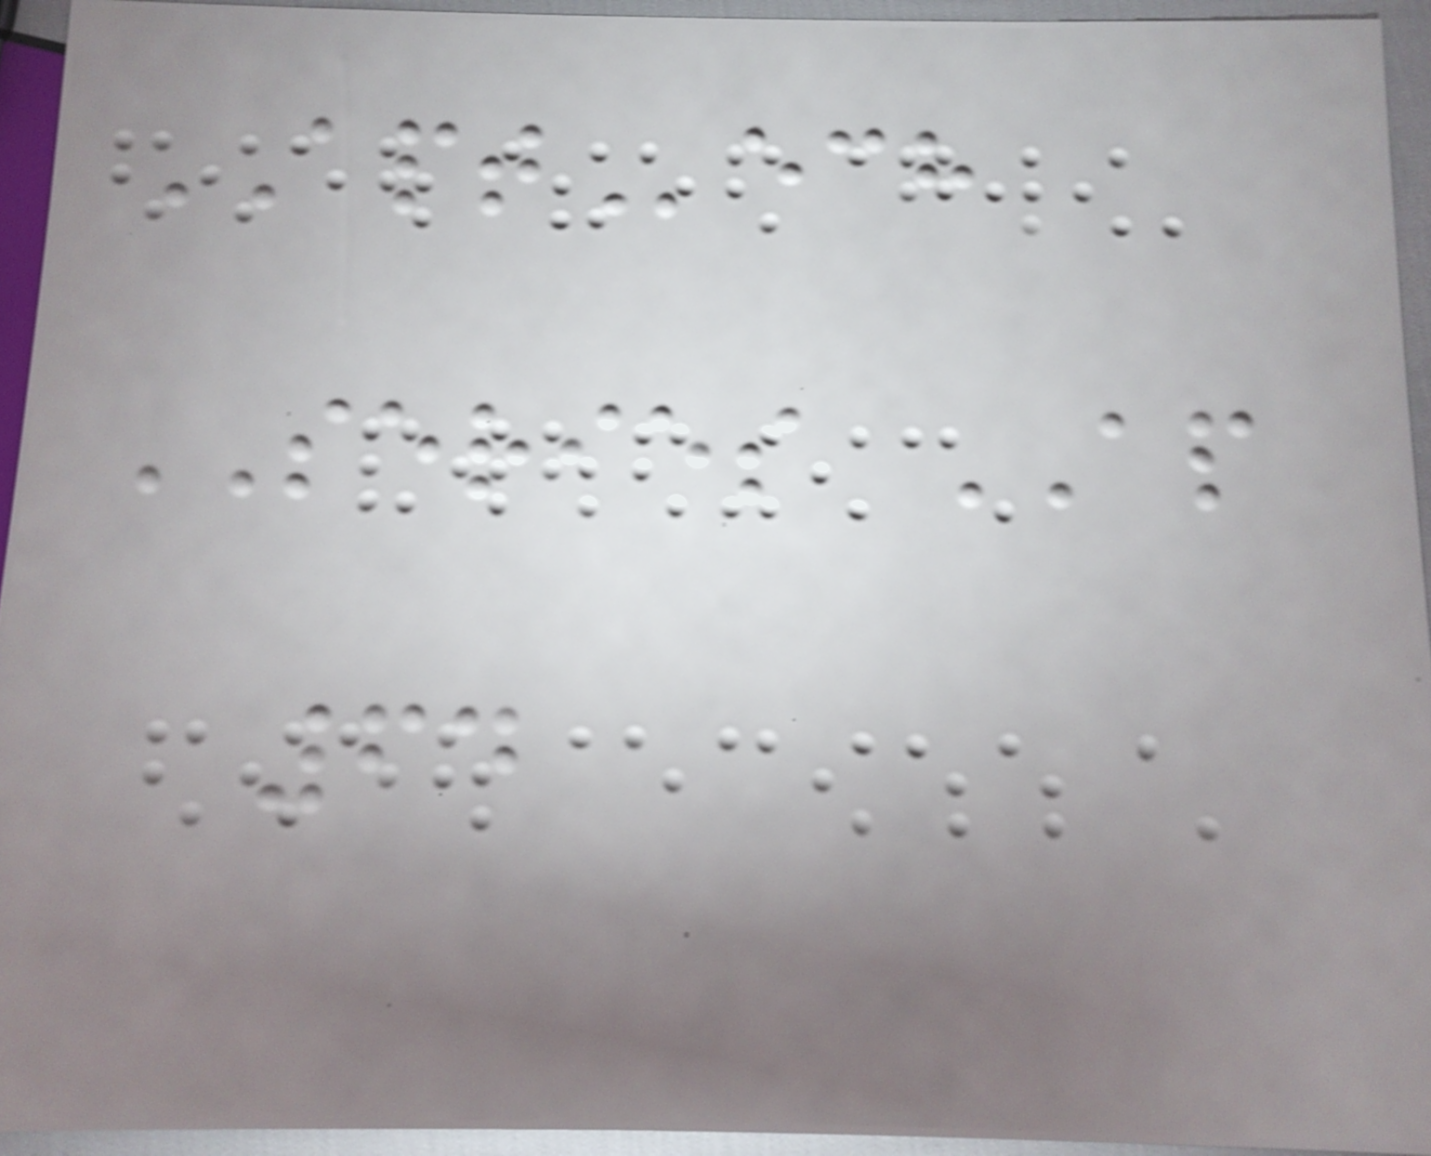APTech
SERIES AP
64
